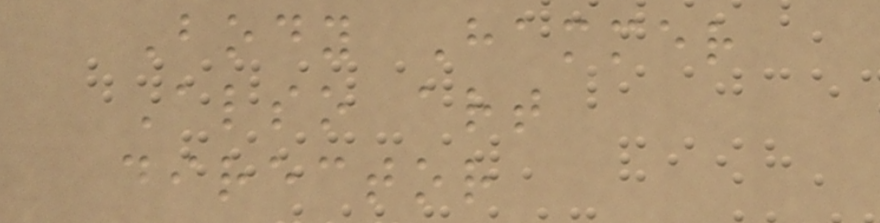Body Hammer
Also art
director
